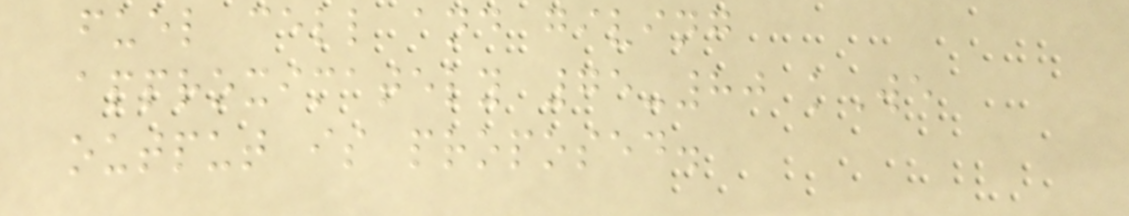fuel cell and giving
approximately 75-80 kWe
output is proposed.
